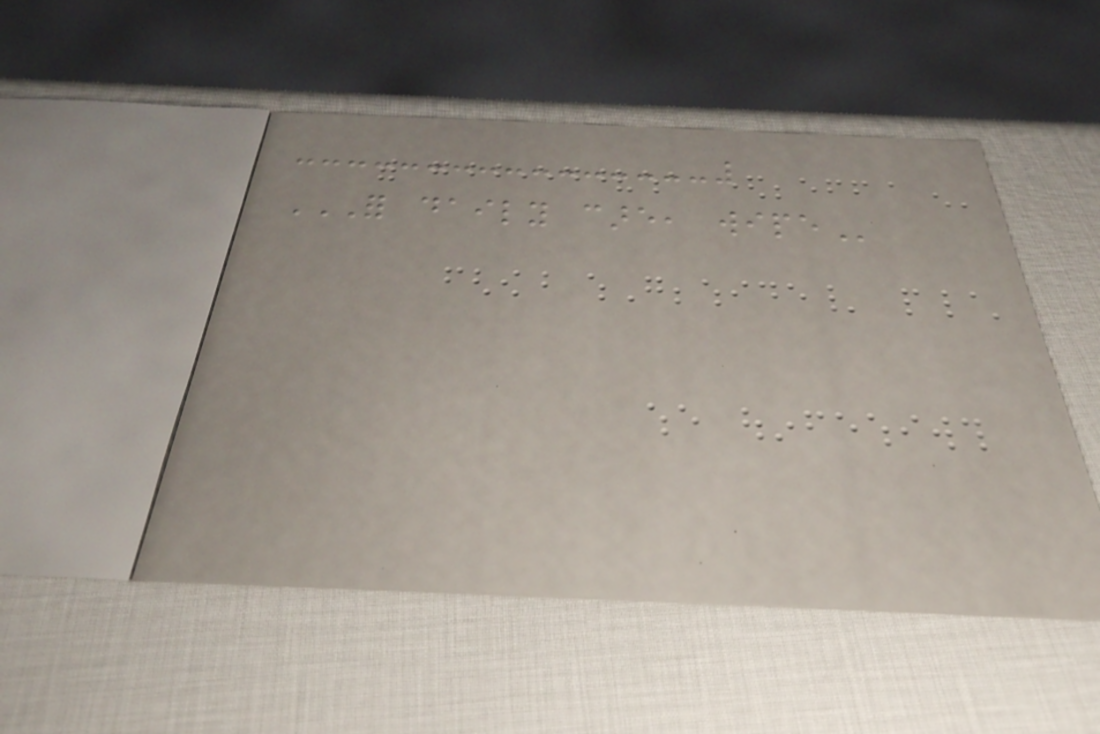FOR DAILY CARE, WIPE
